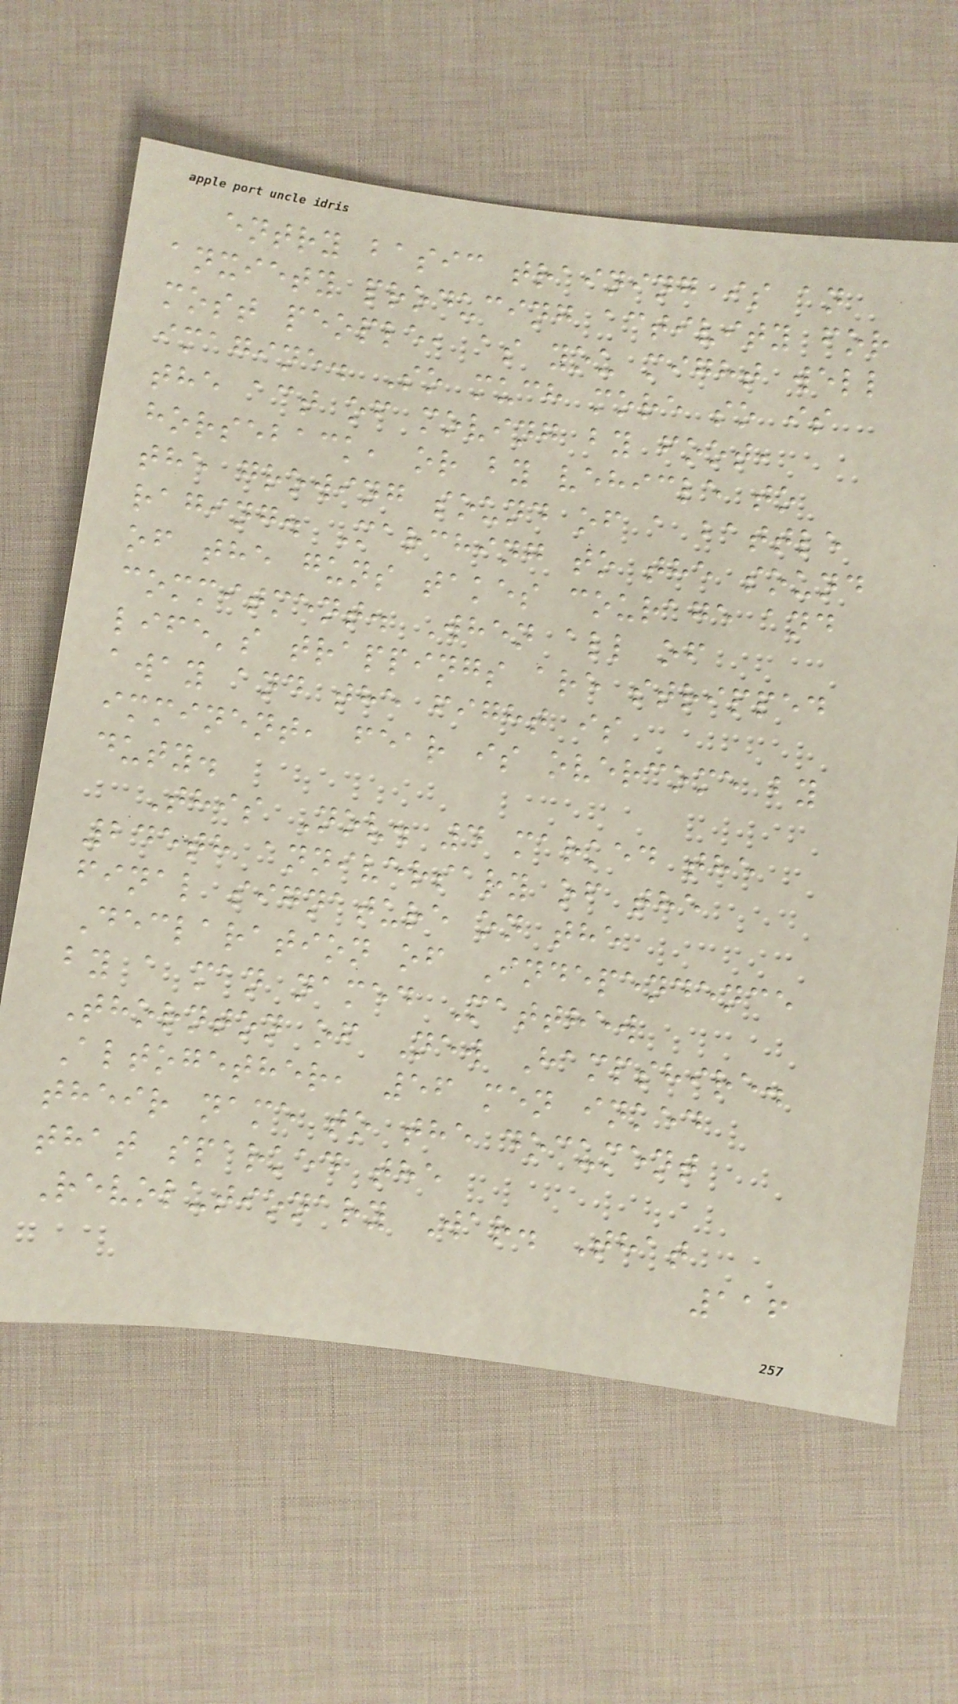entry basic training is an
anxiety producing activity for
most people, as you might well
imagine. So much more so is
the act of moving by foot,
horseback, or by vehicle to
the growing sound of a battle
raging. Marching to the sound
of the guns takes courage and
commitment. When all of
life's trappings are stripped
away and the fight is
imminent, fear is overcome by
duty.
This Nov. 4 marked the
245th anniversary of the
final signature on the
Declaration of Independence
by a man named Matthew
Thornton of New Hampshire.
Altogether, 56 men inked
their name to the document
that sparked the
Revolutionary War. That
116
